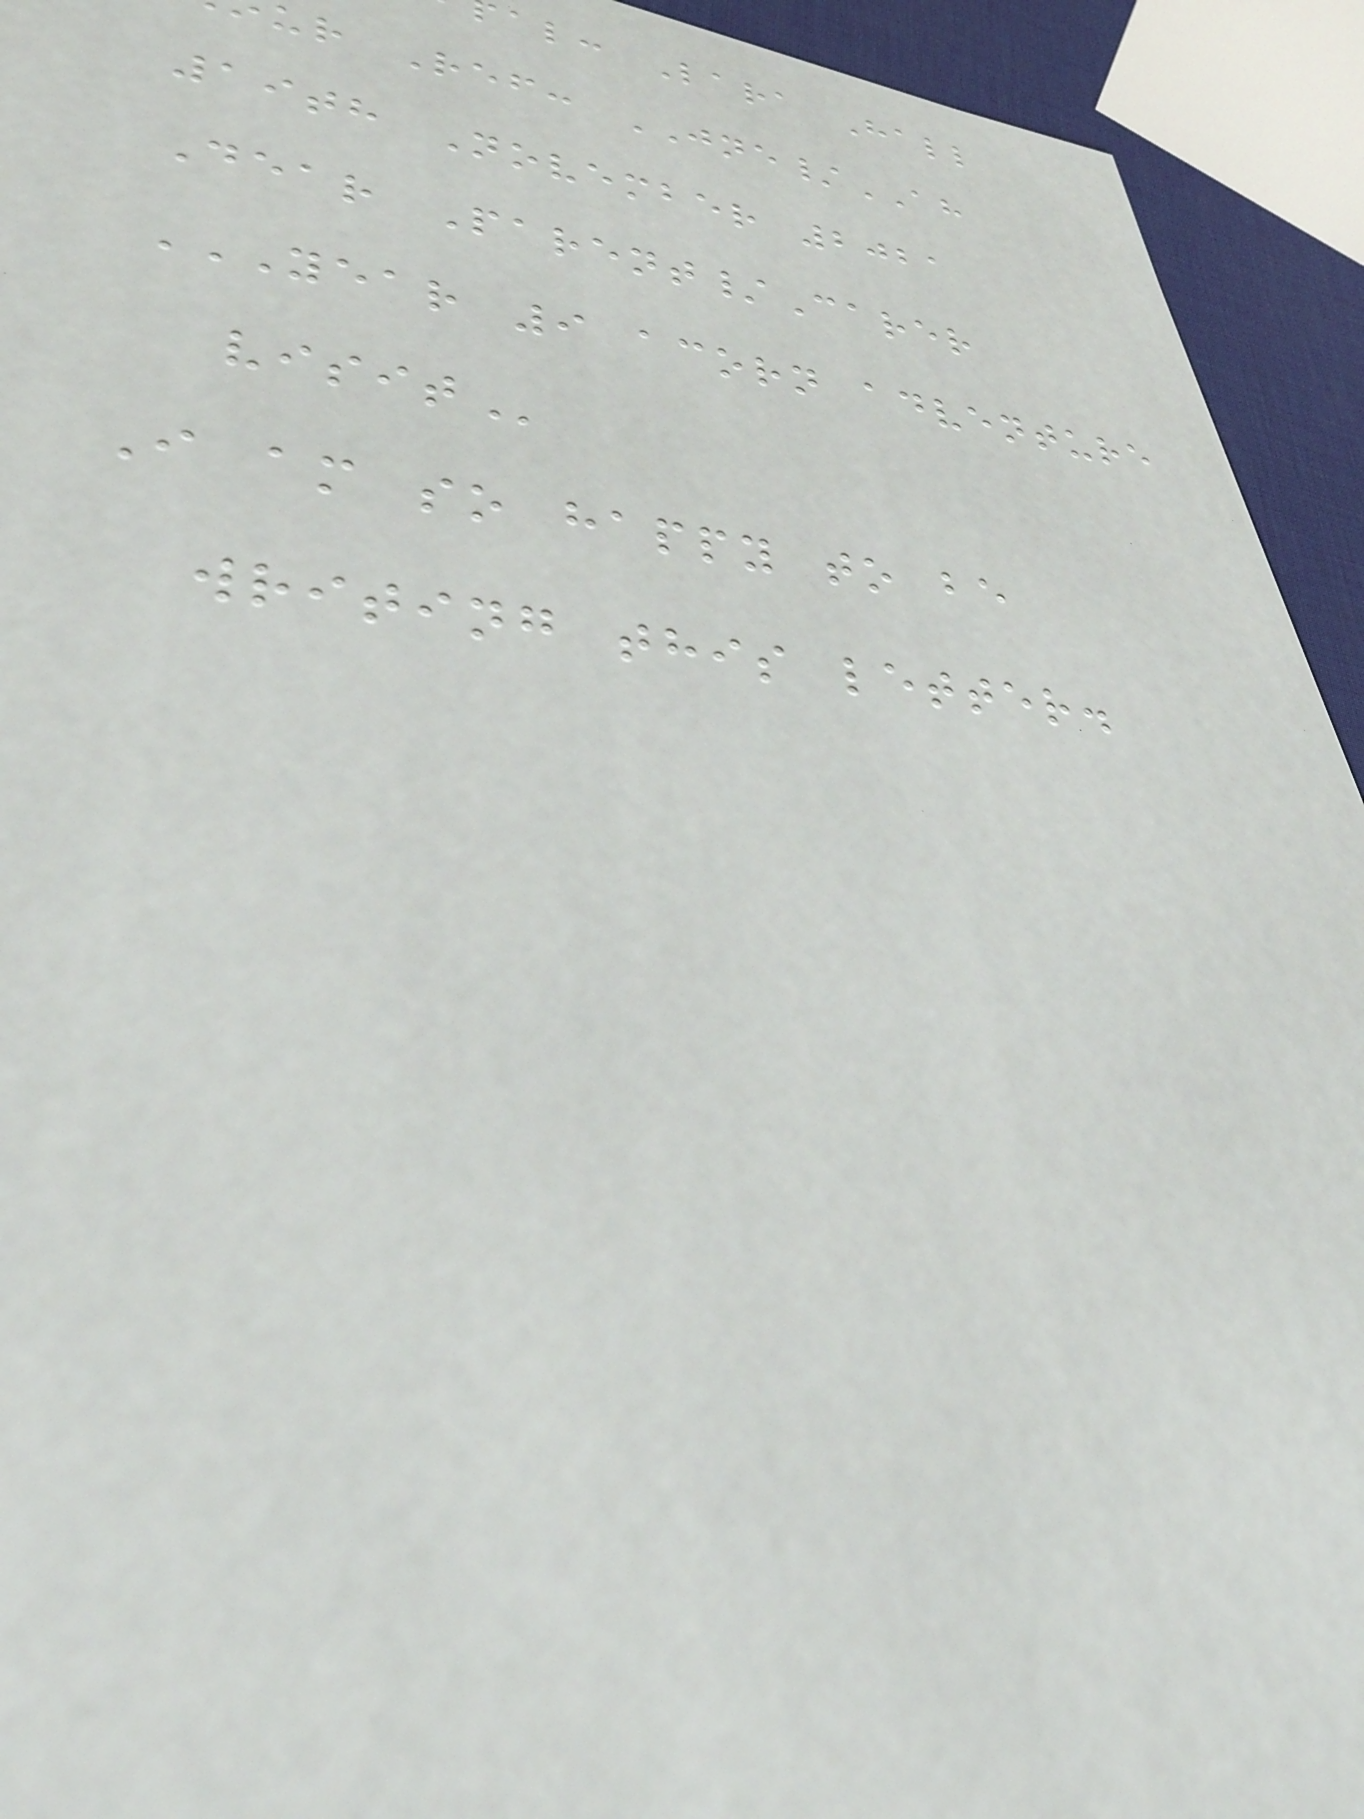al: Lara Hall
ur Ref: JNE/AH
19th November 2021
Dear Parent/Carer
YEAR 9 ACORN ADVENTURE
I am so happy to be
writing this letter.
